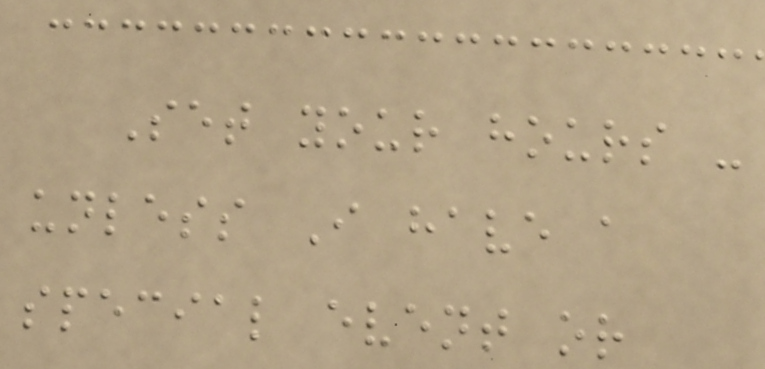Set your hours -
unless I have a
special event or
